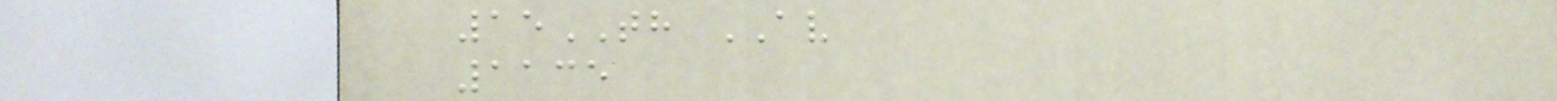15TH AV
1135
